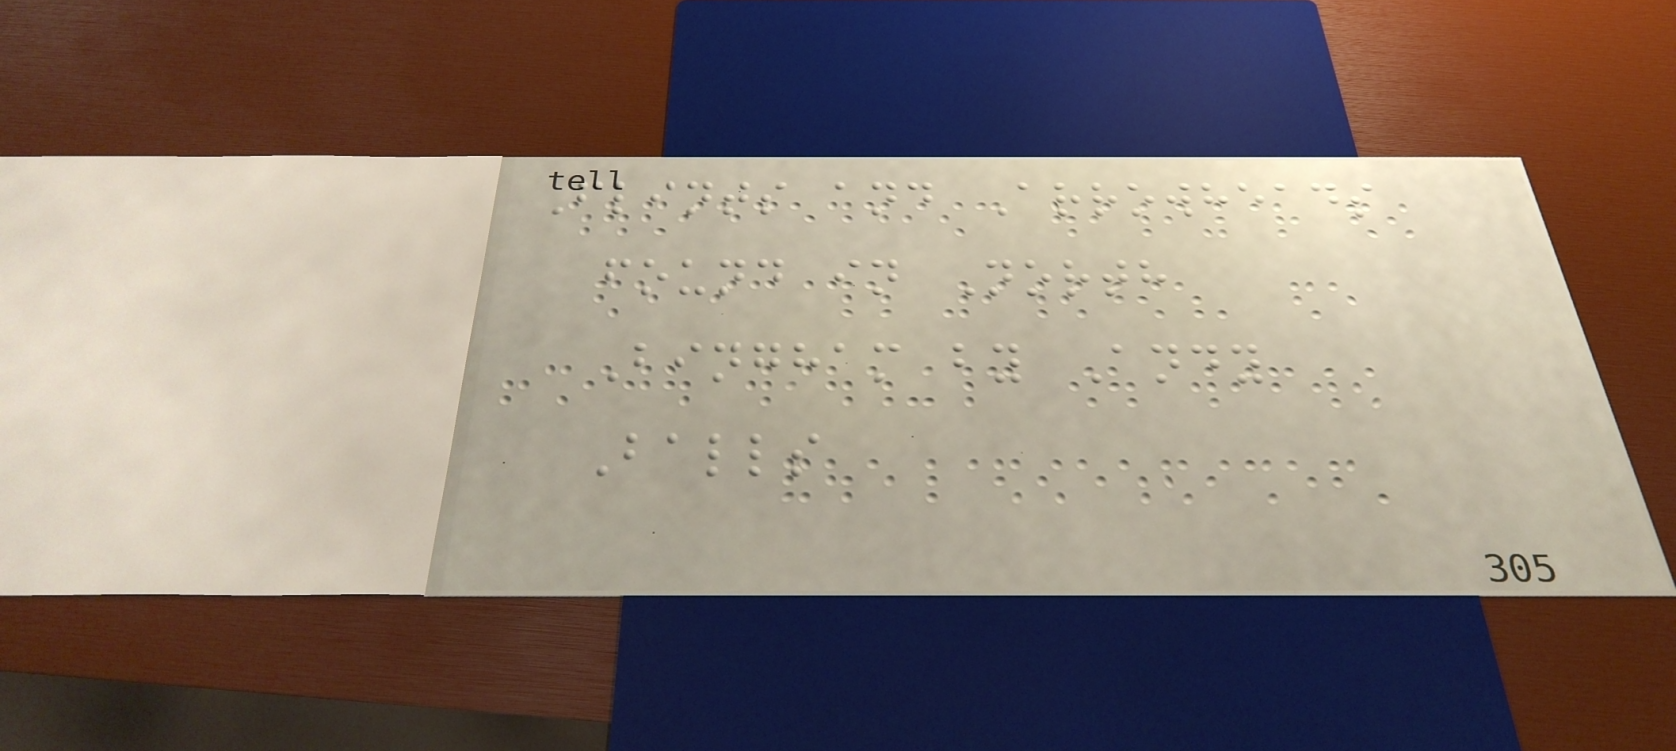Flints and Arrowheads
found in North
Bingham by Andy
Balls
